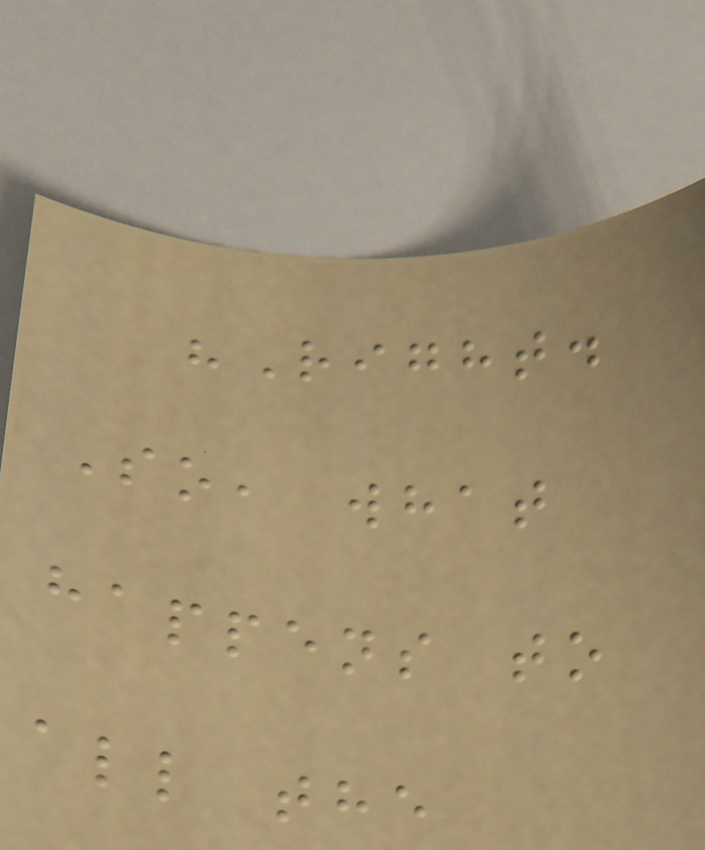"Right.
So, what
happens to
all the
